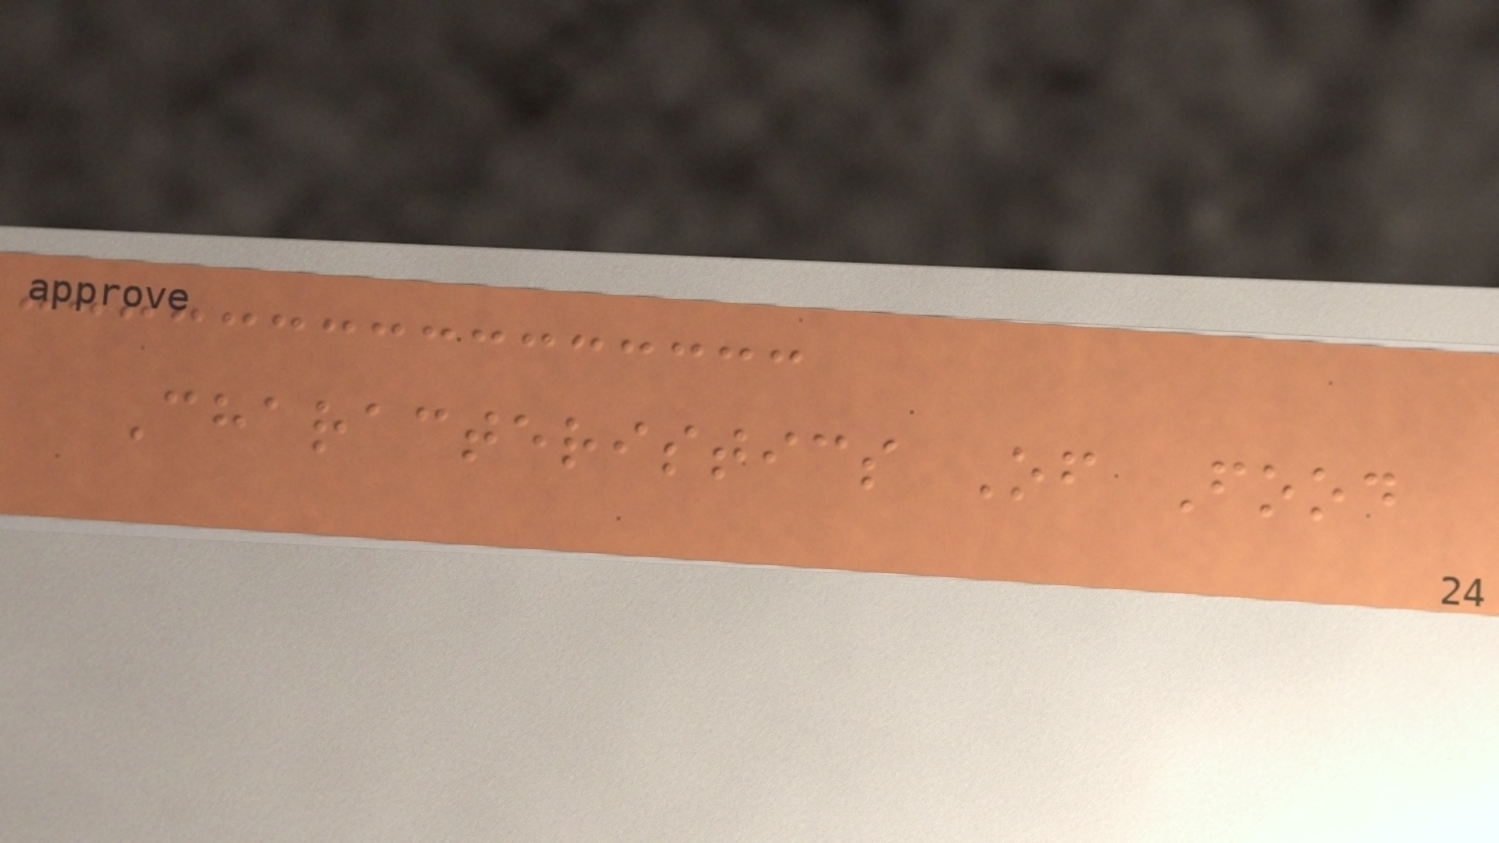Characteristics Of Food
